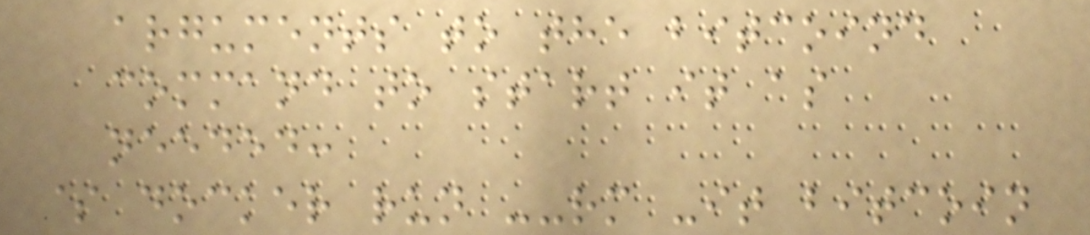arguments to the bitcoind
command to start it as
needed:
$ docker run --rm -it bitcoin
